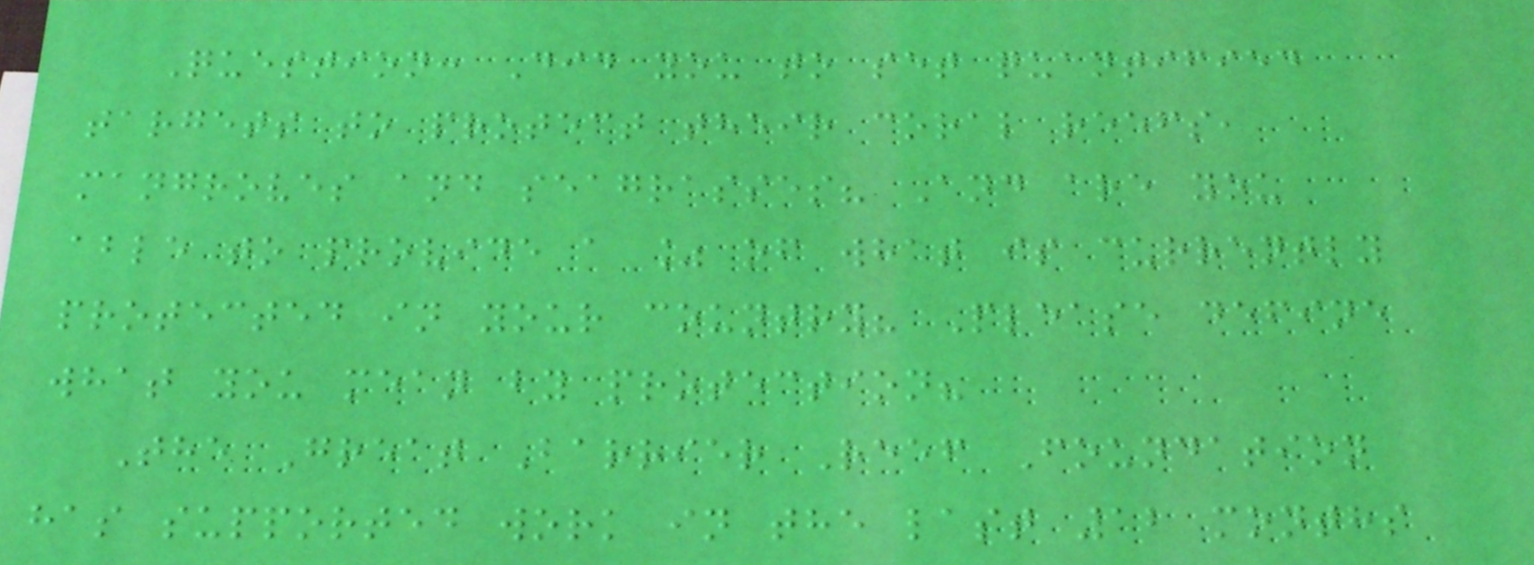Question: Did you to set quantified
targets to protect their coral reefs,
mangroves and seagrasses? And are you
able to provide a % of what is currently
protected in your country? Please define
what you mean by protection?
The Great Barrier Reef Foundation
has supported work in the last 12 months
